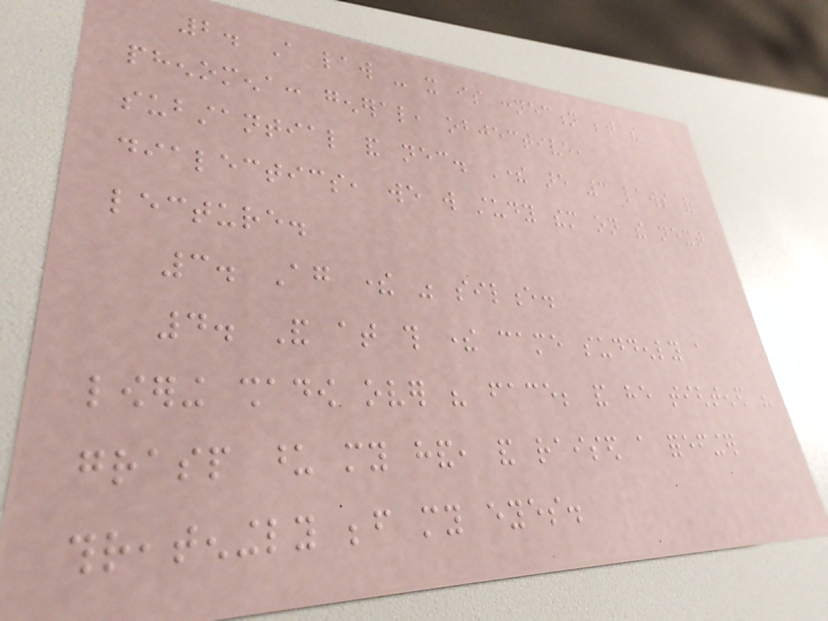2. A law - it is connection between the
phenomena: general, objective,
substantial and necessary. There are 3 laws of
dialectics, we will study them on the next
lecture.
3. Again there was silence.
4. And at this there came suddenly a
lowering shadow over his face; and he tightened his
grasp upon my hand, and raised a forefinger
threateningly before my eyes.
